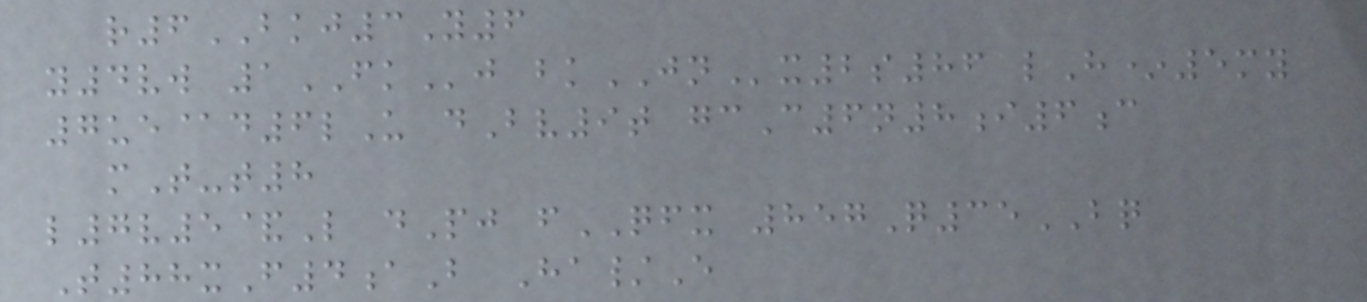r6BKJ3Y6
y4vw 1FKj bkJNx2s86 lH*5my
7ue@d6lU dBv9t gcC6n8i6c
mT-t8
l7v5&L dPj fQFX 857Q35BQ
T88xF4aB Ha/E
